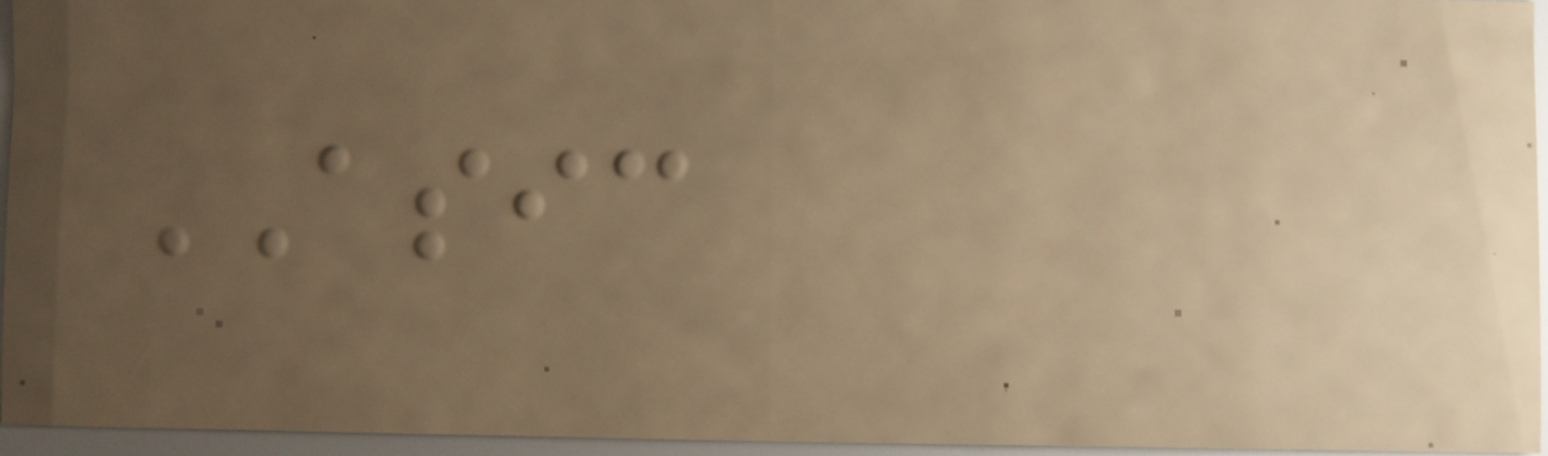ASIC
